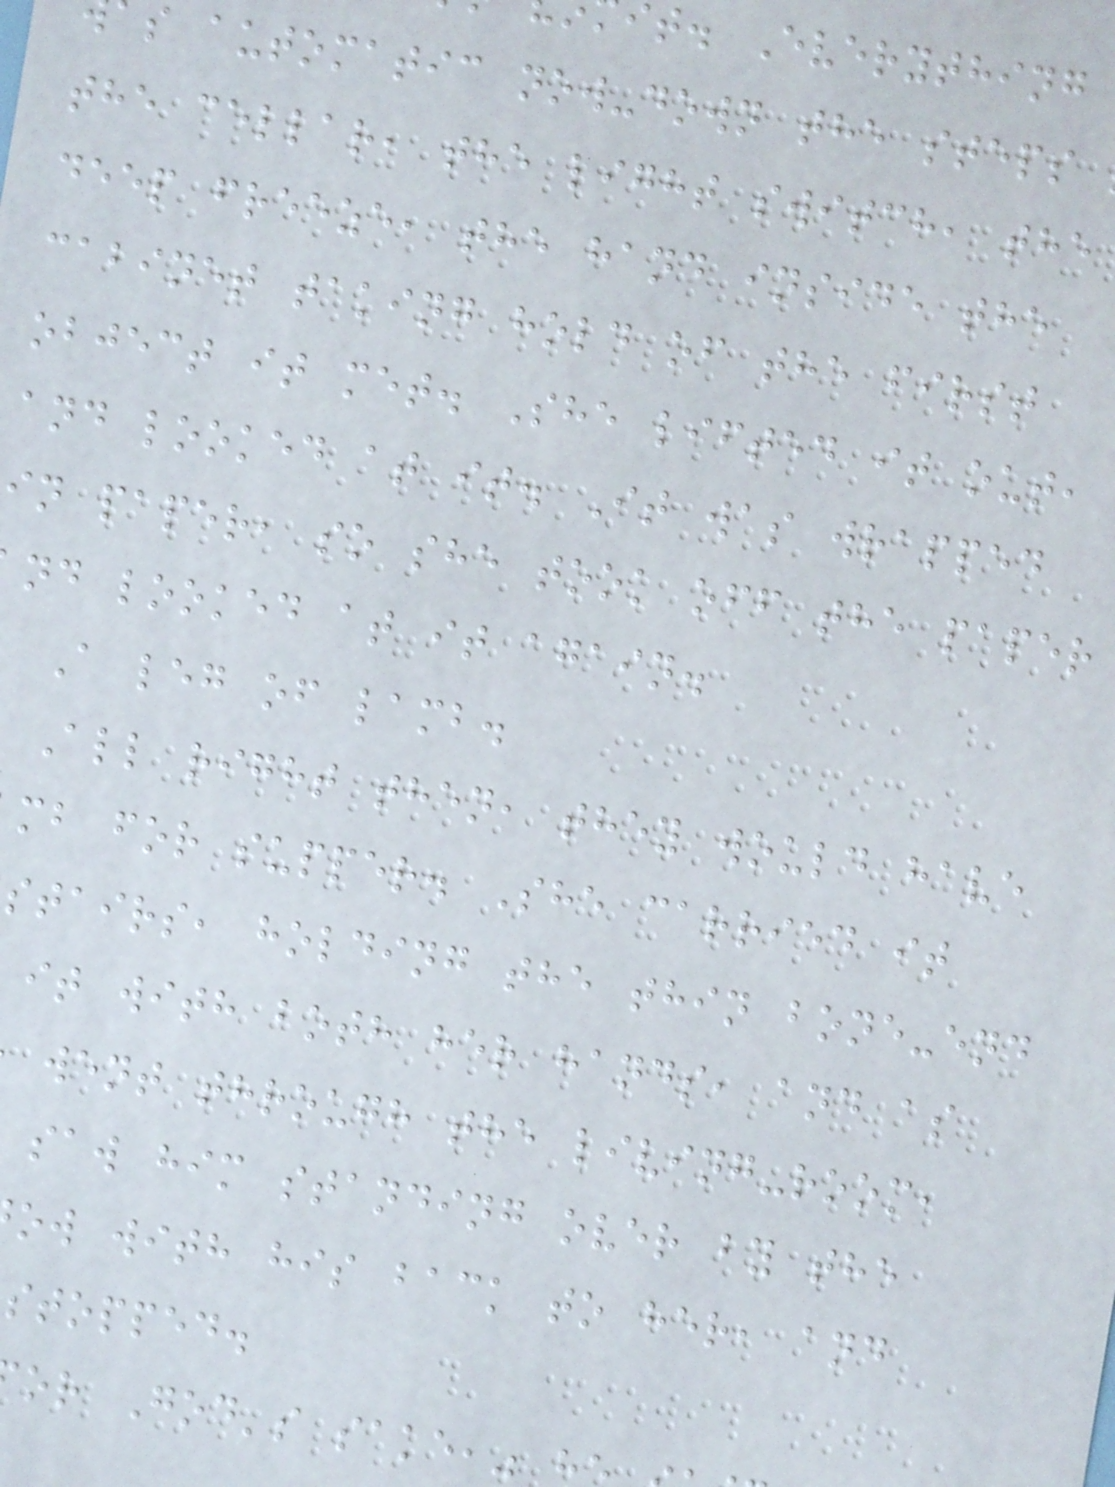t. Everything
s automatic now-down the steps
the cellar, the light switch, the
deep freeze, the hand inside the
cabinet taking hold of the first
object it met. She lifted it out,
and looked at it. It was wrapped
in paper, so she took off the paper
nd looked at it again.
A leg of lamb.
All right then, they would have
mb for supper. She carried it
stairs, holding the thin bone-end
it with both her hands, and as
went through the living-room,
saw him standing over by the
ow with his back to her, and
stopped.
or God's sake,"
